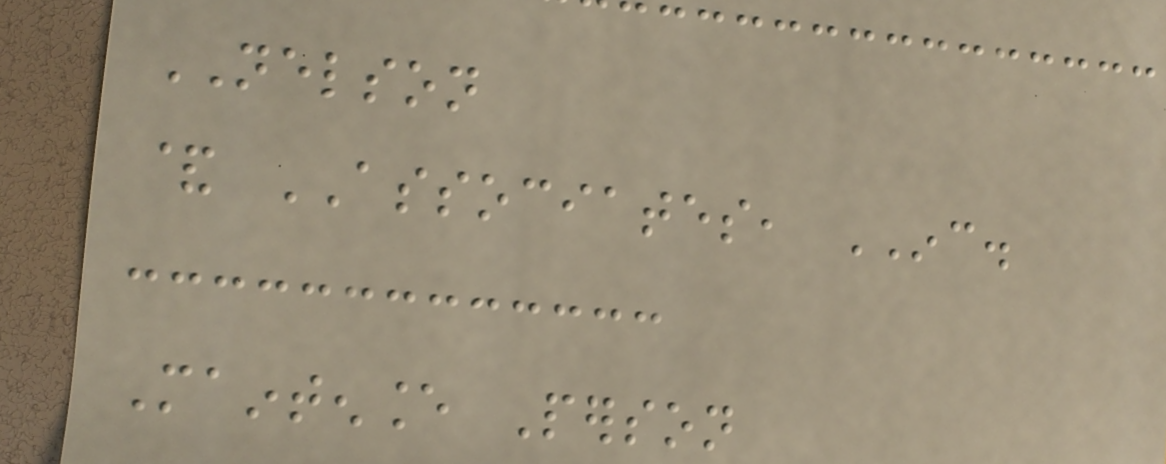NELSON
& ASSOCIATES, INC.
Maintenance Person
